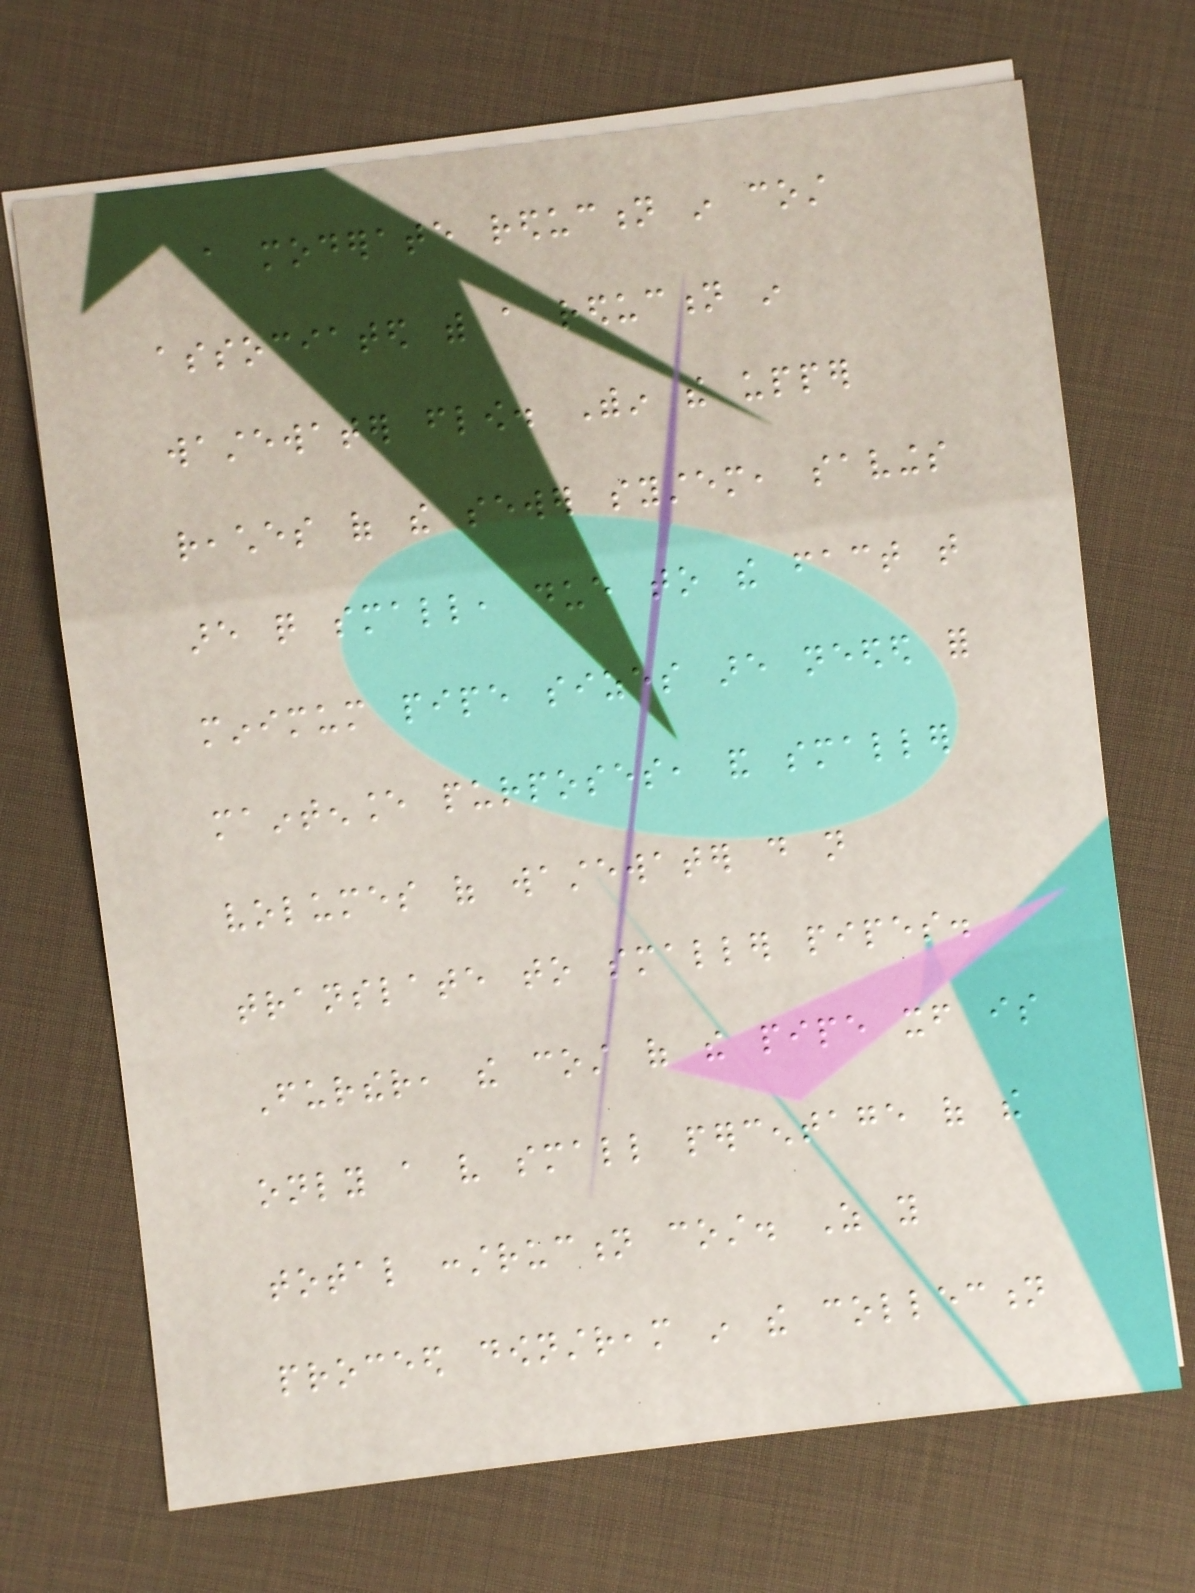a moderate reduction in cost
associated with a reduction in
wastewater flow. Within the upper
reaches of the sewer system, savings
are quite small, due to the fact that
minimum pipe sizes are needed for
maintenance purposes, and smaller
volumes of wastewater do not
translate to smaller pipes.
Further, the cost of the pipe itself is
only a very small percentage of the
total construction cost. As you
proceed downstream in the collection
